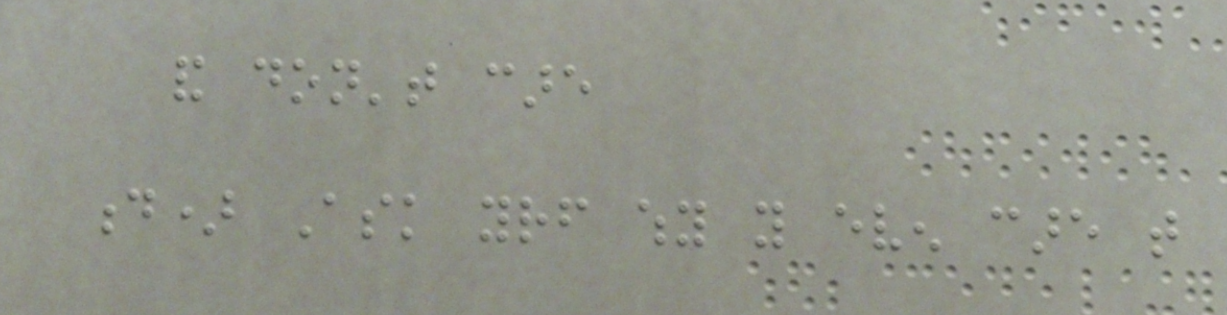and don't care
d) Ask yourself why you even care that
